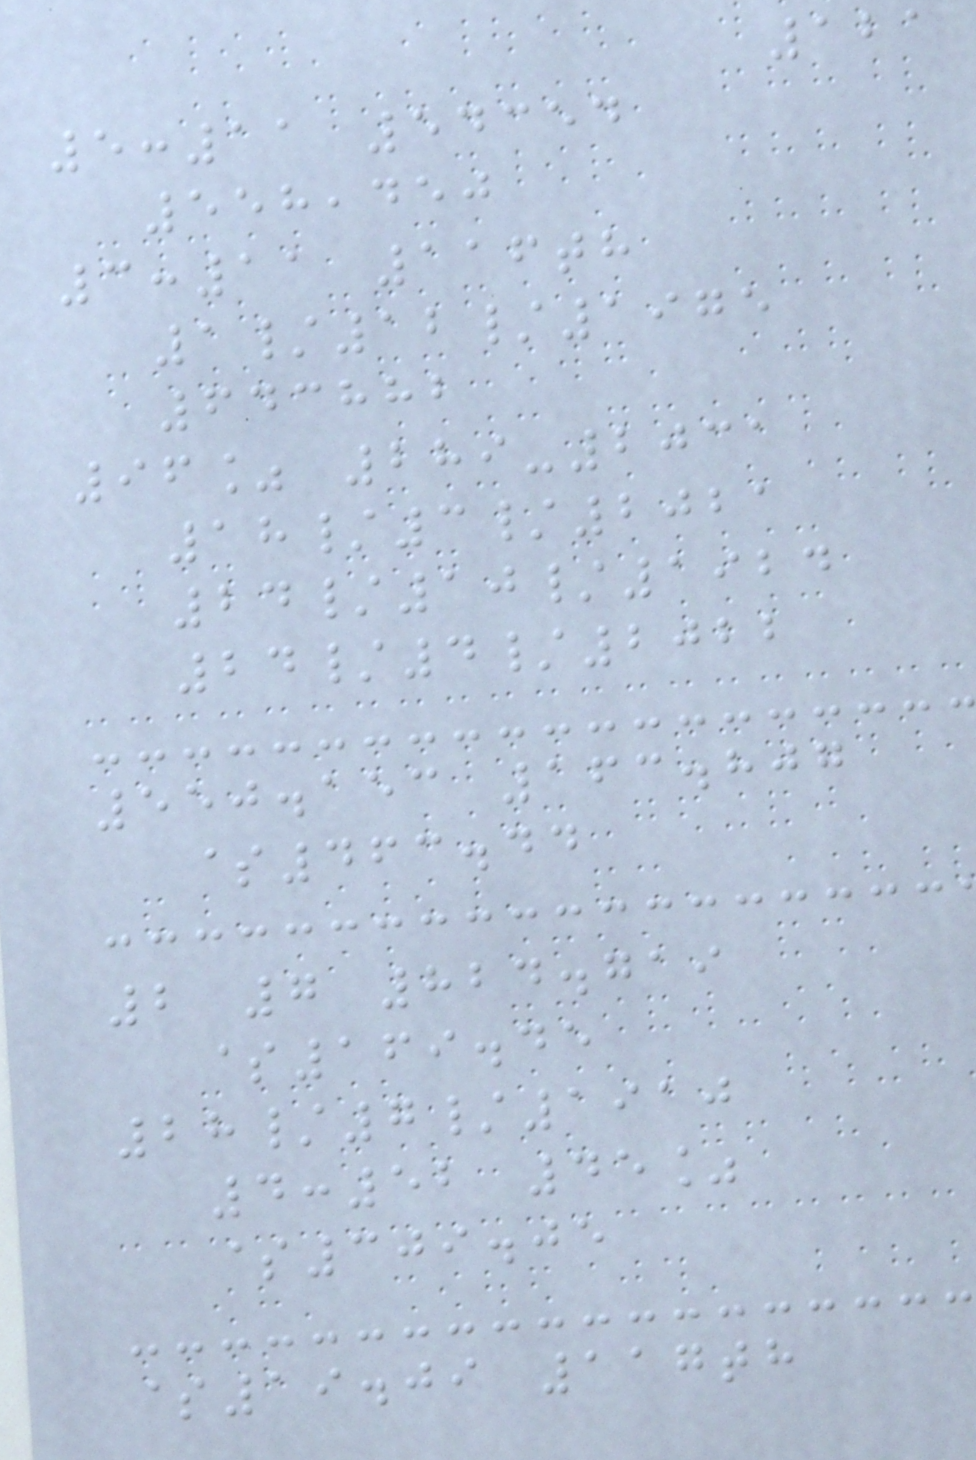121
5:11 54354
558,450
3:11 116th
1/12/1975
643882
96% 289-2031
18/3/2021
24/10/1924
24/4/2022
550.153 163.807
$463.44
2 7 824.719
$169.45
28/7/1910
4:52 45%
$309.05
$19.09 117th
